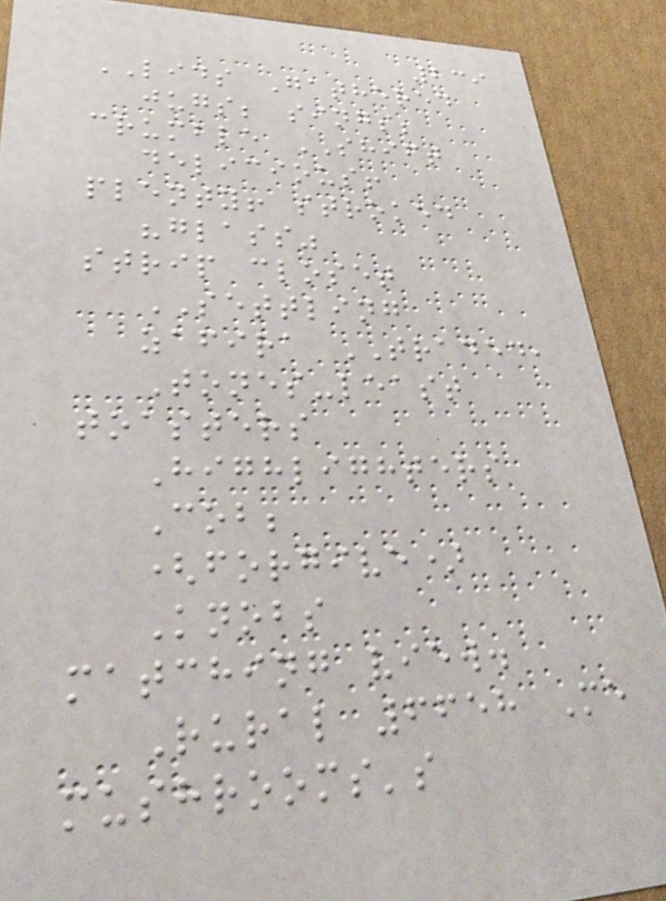239
LIDS Gathered
jugs; sings;
crumble SHIFT
delicious!
plenty! stroked
"glass"
strip closet
SETTLING
zafira TRADED,
Tones-least
toasters
Highlighters
Cob;
(forgive)
Knobs
matching view.
Rural 6658 Me
mushrooms's
